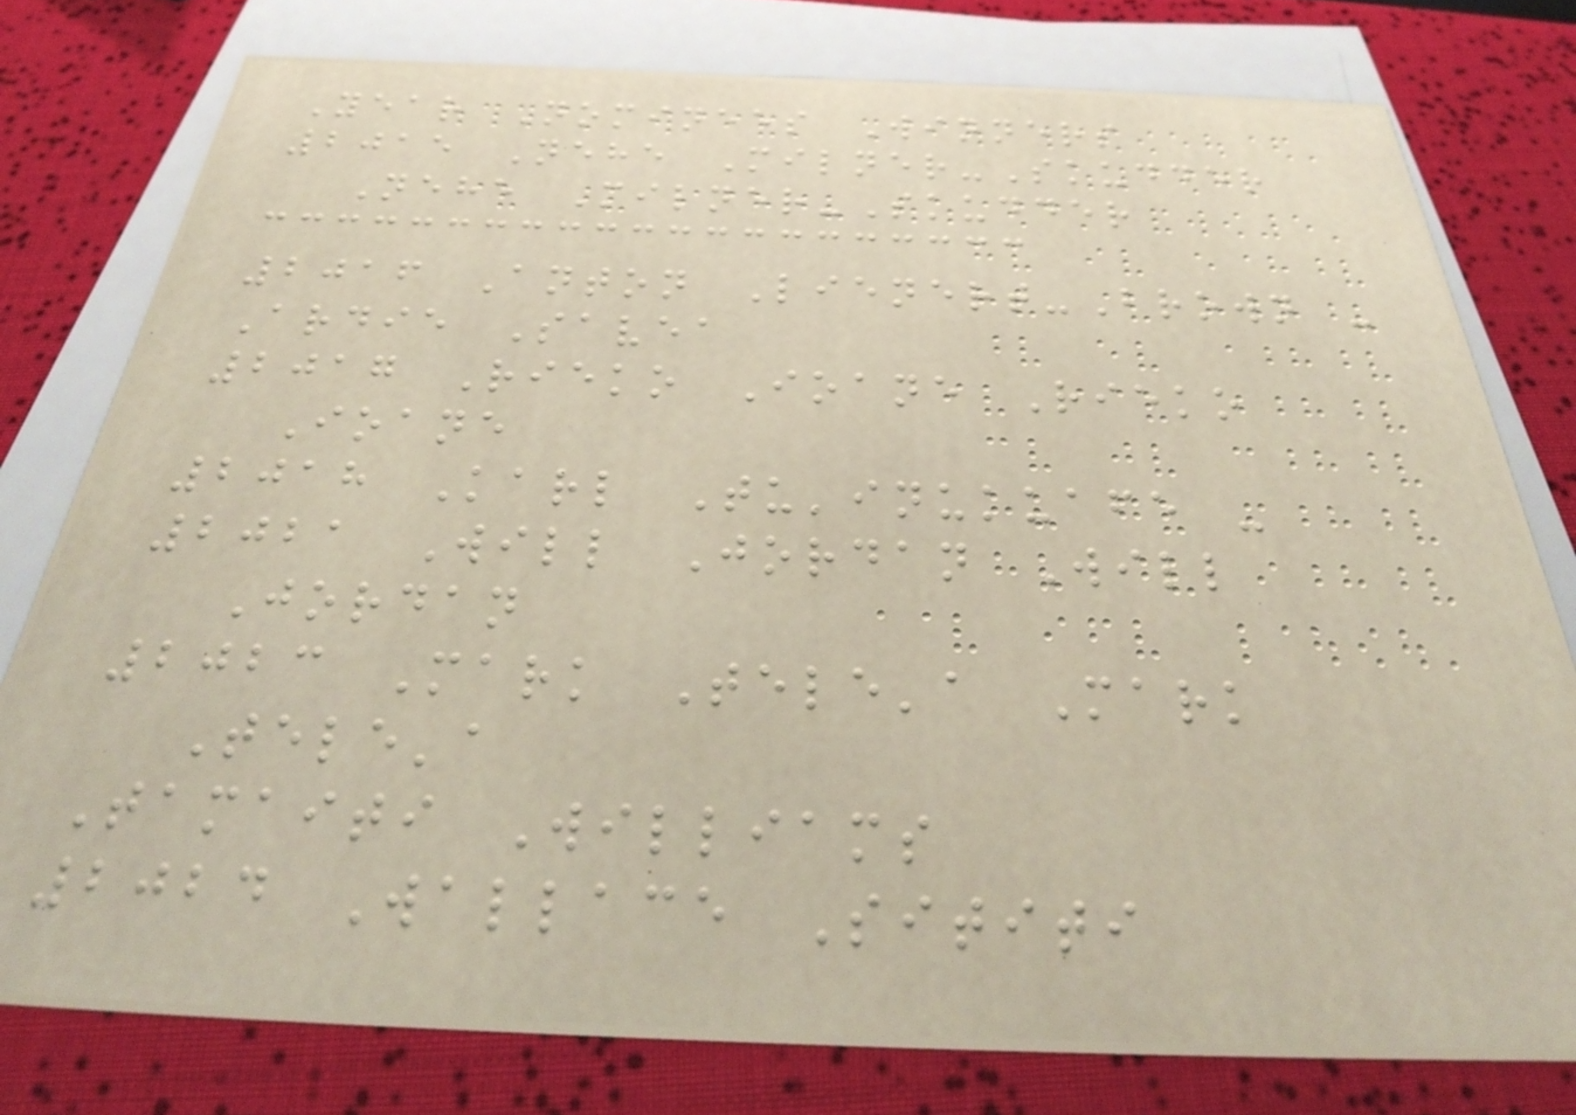Year Nominees Winners
2015 Nehe Milner-Skudder
Nehe Milner-Skudder
2016 Anton Lienert-Brown -
Ardie Savea
2017 Rieko Ioane Rieko
Ioane
2018 Karl Tu'inukuafe -
2021 Will Jordan Will
Jordan
2023 Mark Tele'a Mark
Tele'a
Tamaiti Williams
2024 Wallace Sititi
